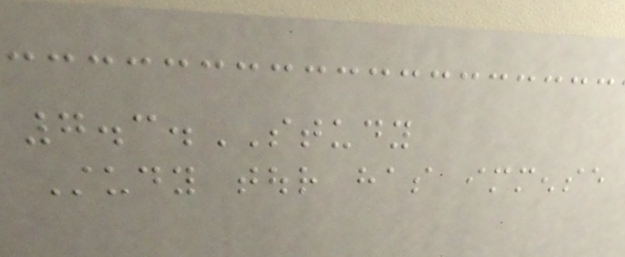7.3.STUDY
Study tour has immense
